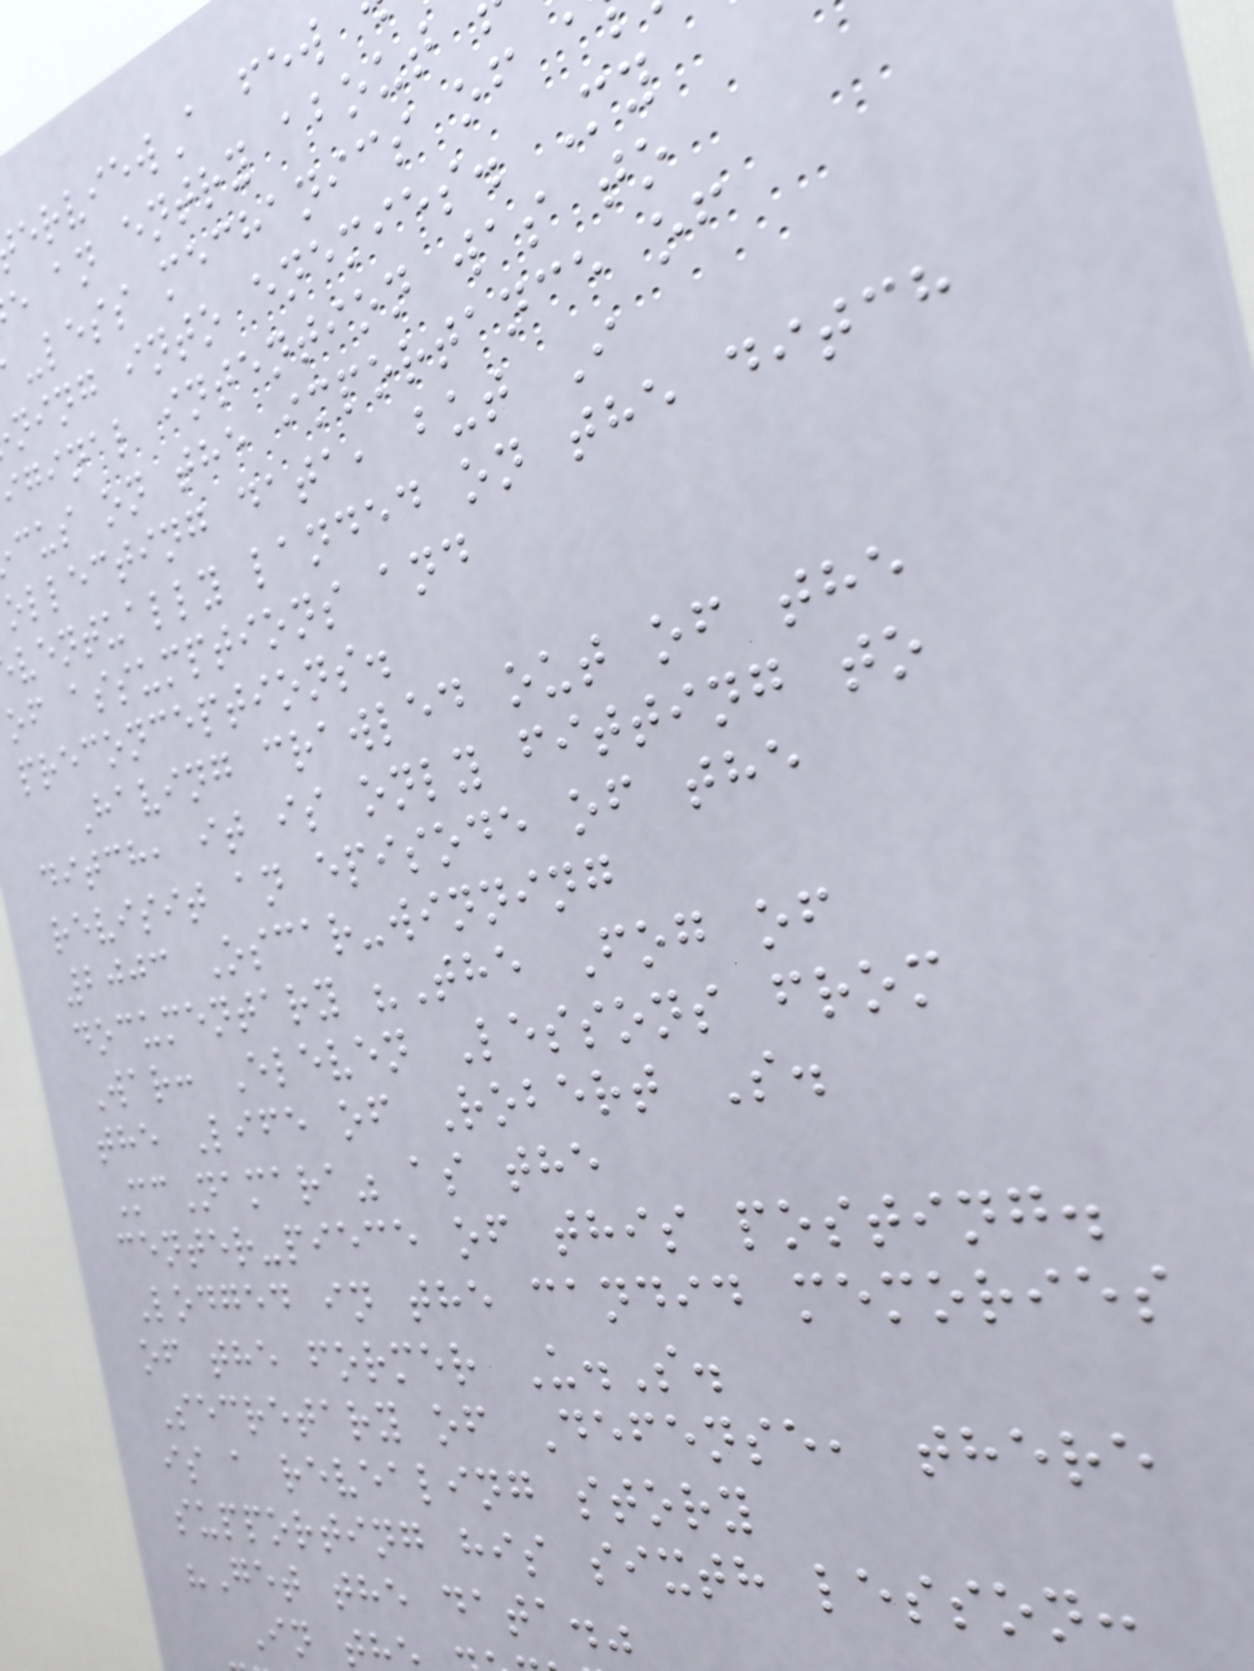erviewA few
e an entry about
-less mechanics of a
ning into enemies. My
iginal intention was to
cus on the importance of
ollecting data, but I
ventually landed on the ditch
of assumptions and
preconceptions.
Having crawled out of the
ditch, it is only fitting to
revisit an episode of the
2003 Oscar-winning
documentary "The Fog of
War: Eleven Lessons from
the Life of Robert S.
McNamara" as the
center-piece of this posting.
Lodged in the candid memories
of the former U.S.
Secretary of Defense, there
is a revealing story
supporting his sixth lesson:
"Get the data."
In t
